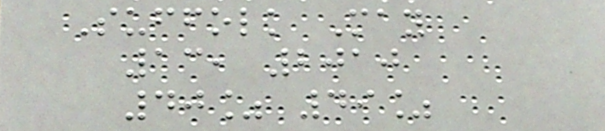Suffolk May
13, 2010
40% 49%
